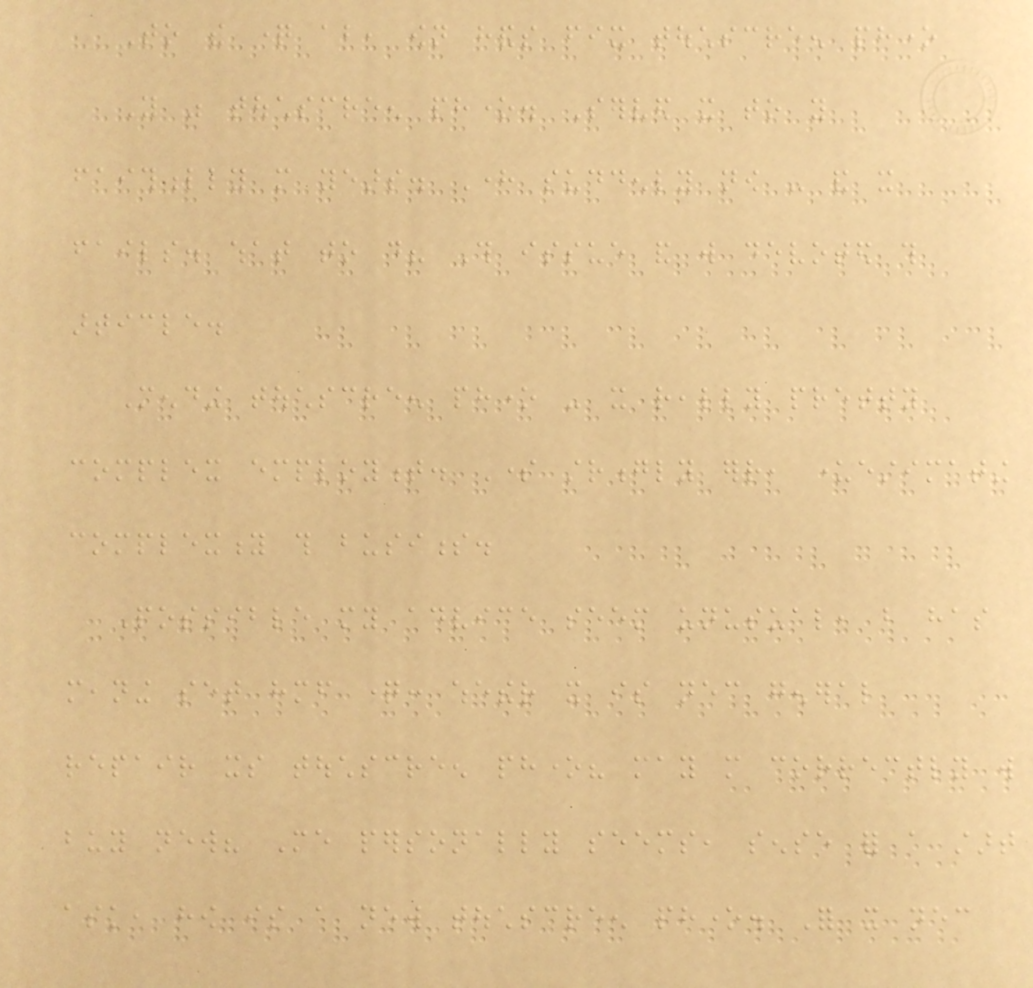To the question about, own hands fix touchscreen phone
You was touchscreen phone. Served it to you
faithfully more years. Here suddenly now - and it
fails. what to do? This issue and will devoted this
article.
Mending touchscreen phone - it really pretty
complex employment. Some strongly err, underestimating
complexity this business.
Possible my advice seem unusual, but has
meaning set himself question: whether it is necessary general
repair its touchscreen phone? may more correctly will
buy new? Me personally seems, sense for a start
ask, how is a new touchscreen phone. For it necessary
